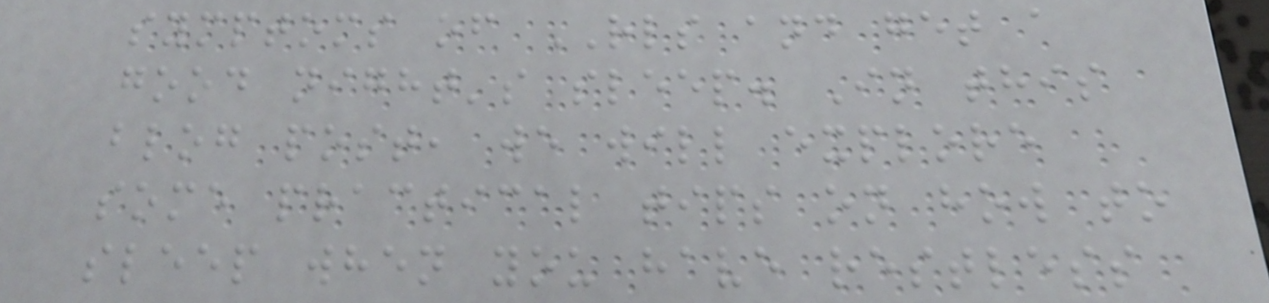symptoms of RLS and get a
good night's sleep. In this
blog post, we will explore
some practical tips on how to
sleep when you have restless
